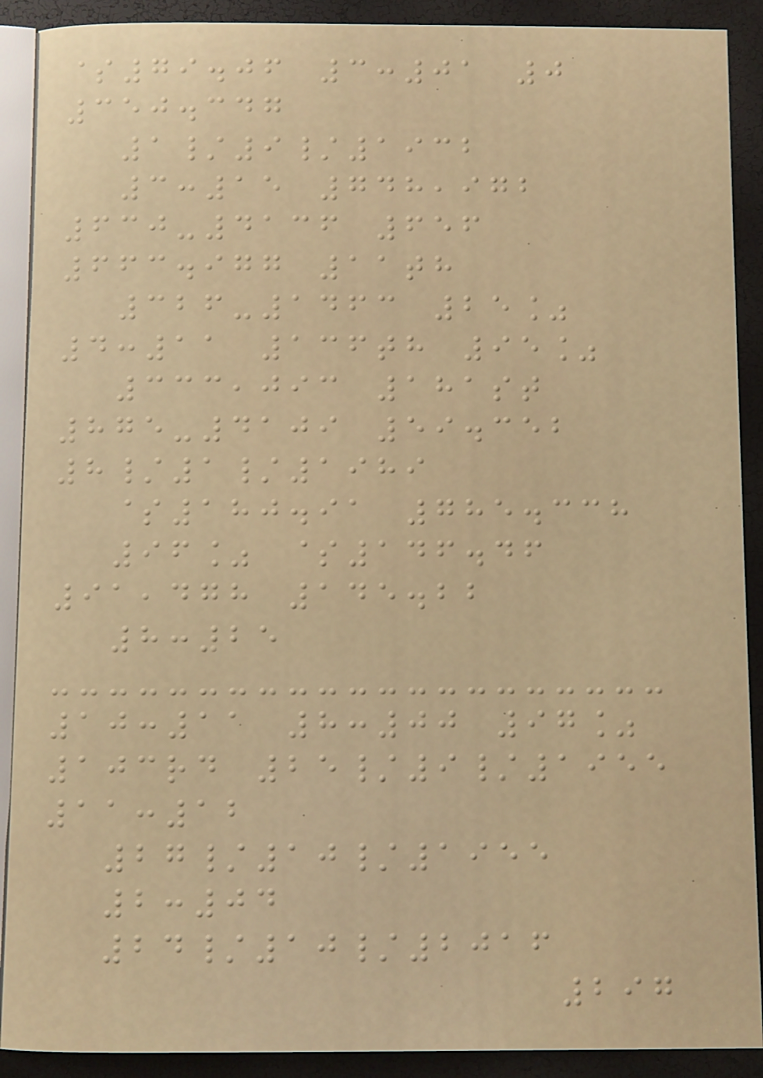$79.06 3:01 0
350.347
1/9/1932
3:15 748,972
630-4136 656
663.977 11th
326-1463 25%
4:11 136th 95%
333,093 181st
875-4109 59.352
8/1/1989
$180.91 785.338
96% $146.46
91,478 145.22
8:25
10:11 8:00 97%
103rd 25/9/1955
11:12
27/10/1955
2:04
24/10/2016
297
